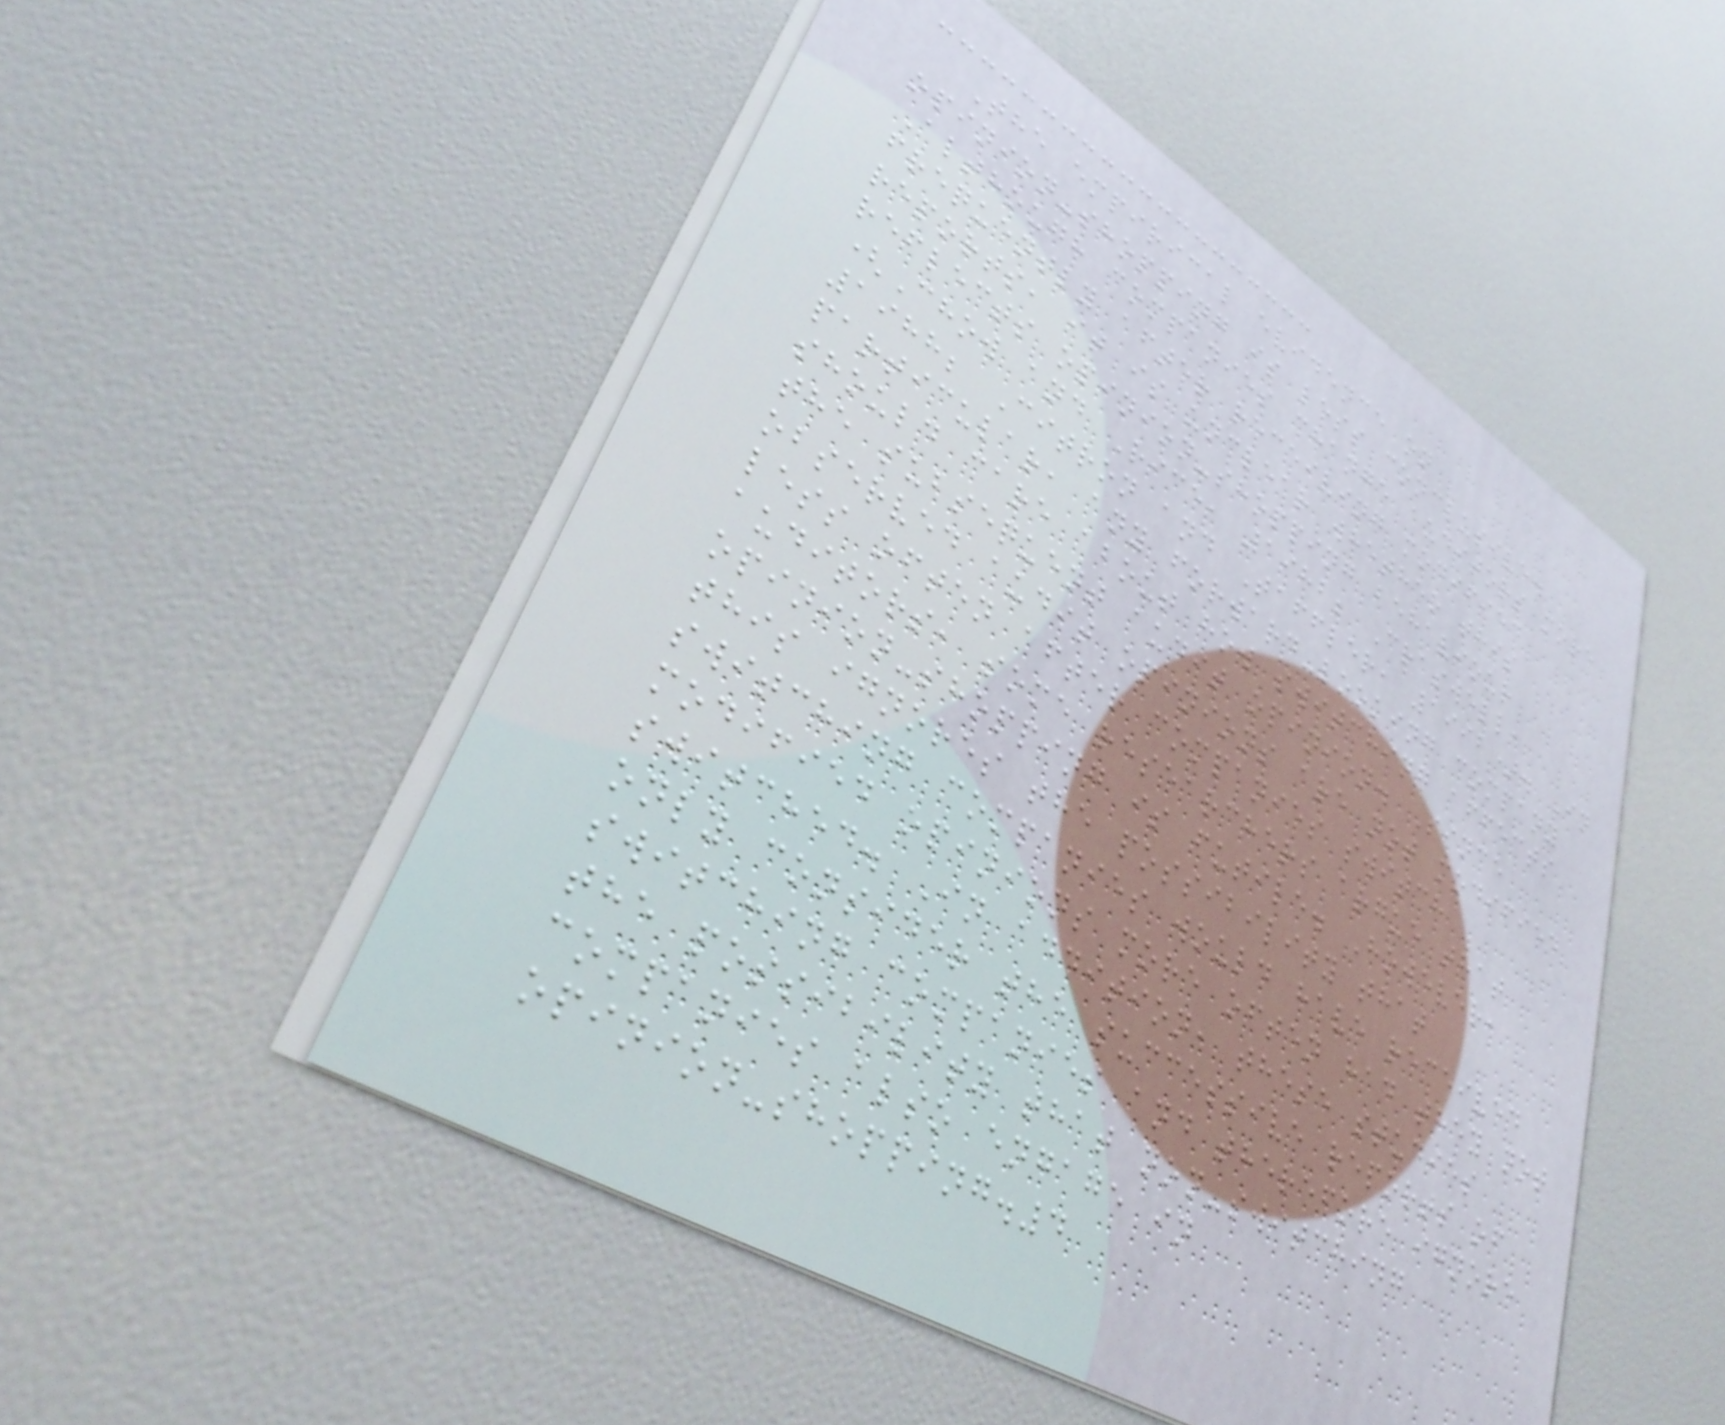The empirical evidence on
opinion-shopping is less conclusive.
Although companies change auditors more
frequently after receiving modified
reports, it is unclear whether this
reflects opinion-shopping behaviour
(Chow and Rice, 1982; Craswell,
1988; Citron and Taffler, 1992). In
particular, any forward-looking company
should care about how switching affects
the subsequent audit opinion. Since
observed audit opinions are not modified
less often after companies switch
auditors, some researchers argue that
opinion-shopping is futile. However,
this ignores the possibility that
switching companies would have received
modified opinions more often had they not
switched. In addition, these studies
only consider the successive reports of
switching companies and therefore ignore
the possibility that non-switching
companies also engage in
opinion-shopping.4
